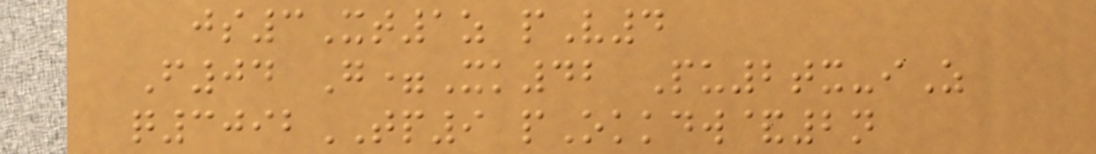js3Xt1z pV4
F04 G=Xk42 Pu2tx-iZ
q3092TP9 pOkkdw&2n
